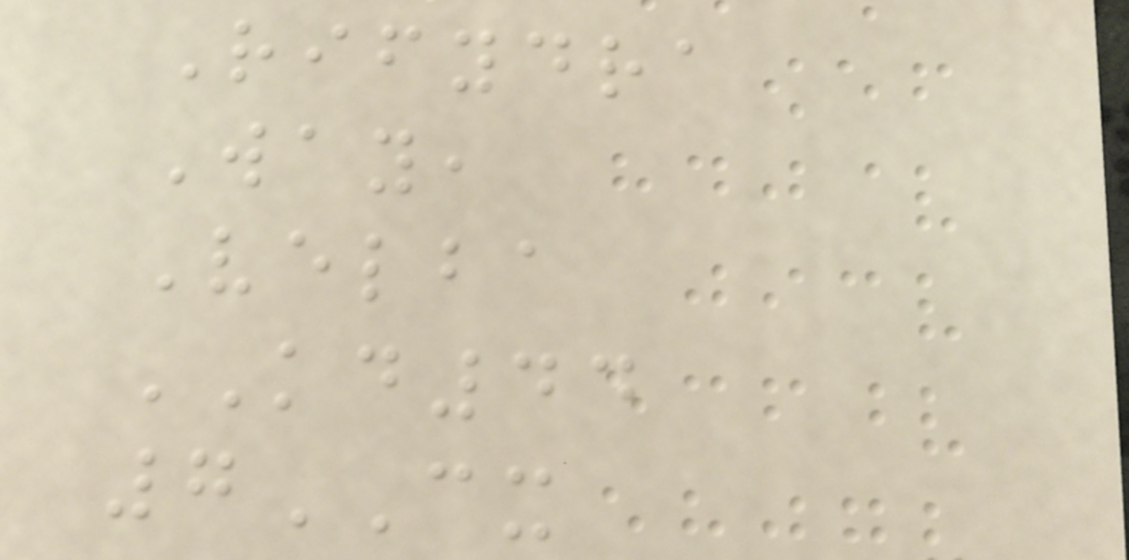Rifydra
Way,
Velba
KD44
7CX
